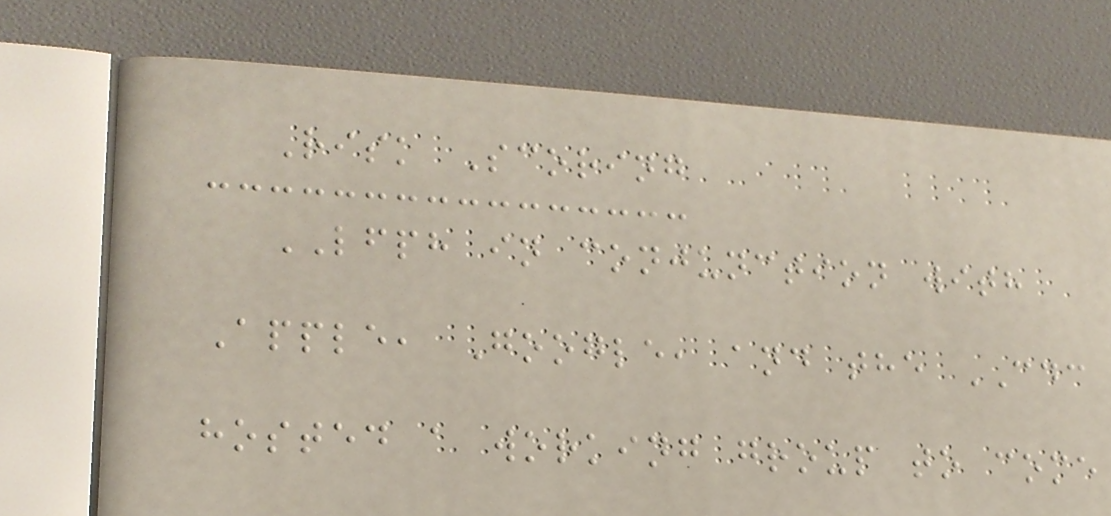Risk Scoring
LFPH in conjunction with
Apple, Google, and the CDC
hosted a working group to come
